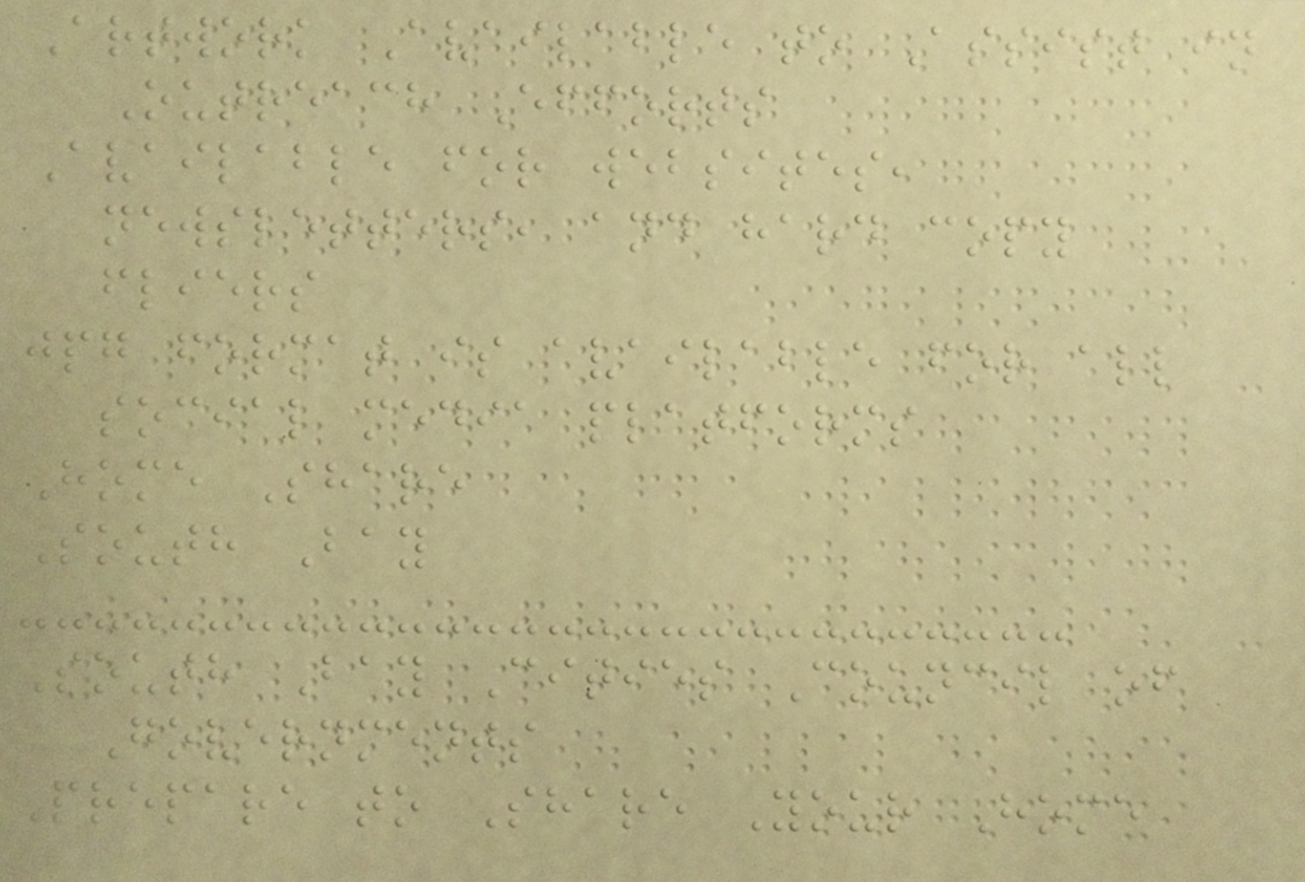Artwork Available to Assist in
Outreach Efforts
Available for websites,
newsletters, and hard copy
fliers
jpg format is available for all
social media platforms
Home Share
South Bay
South Bay Cities Council of
Governments
Prepare to Share Your Home
